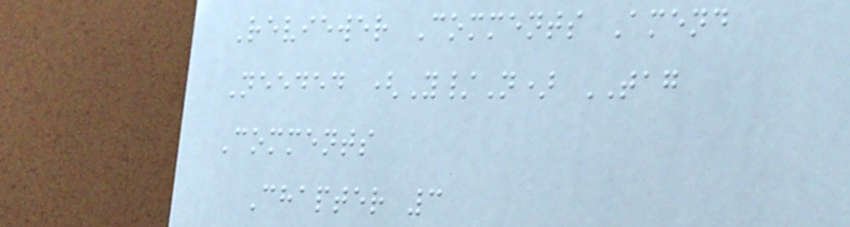Reviewer Comments Amend
Needed (Y/N) TAG
Comments
Chapter 3
